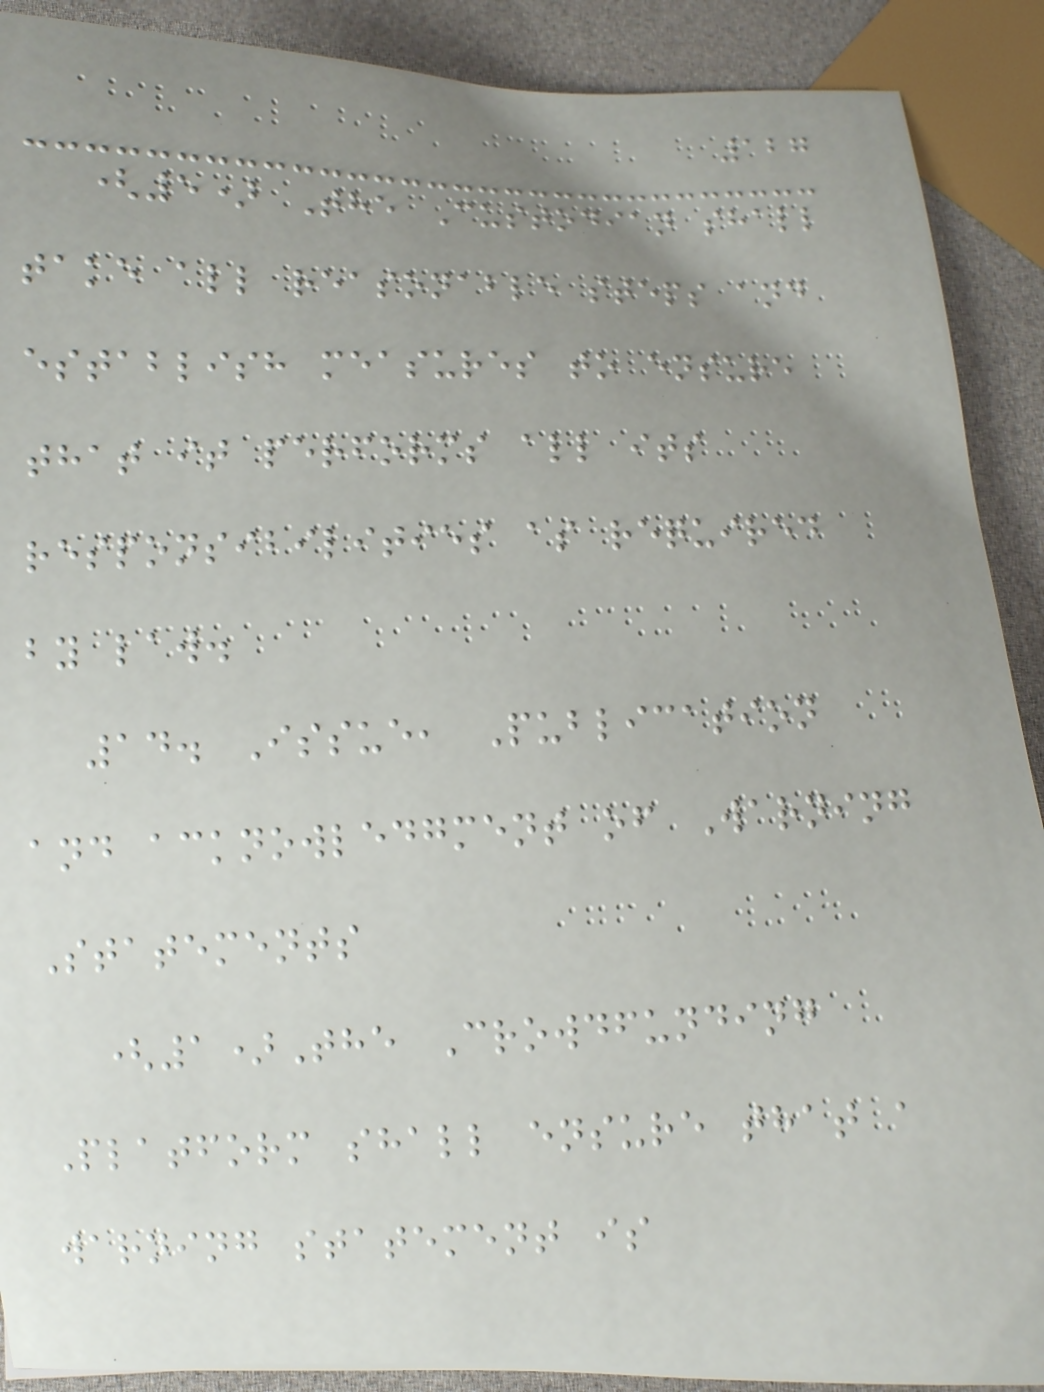127
(5) The Custodian shall
take all reasonable steps and
establish measures to ensure
that it performs all its
responsibilities as required
by law.
14. Issue, Publication
and acknowledgment of Warning
Statements
(1)The Crowdfunding
Platform shall ensure that a
warning statement is
